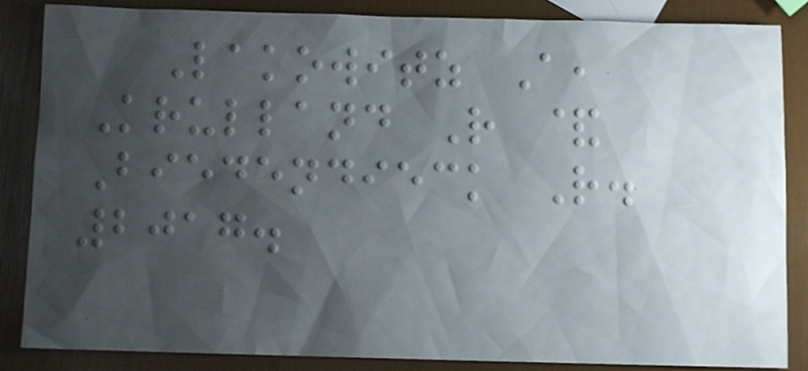Lakowitz A,
Krulland R &
Biedendieck R.
2017.
